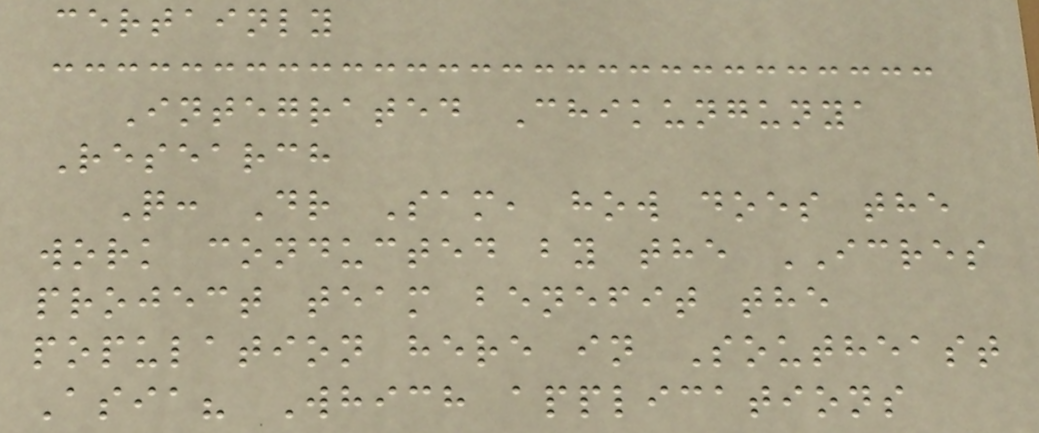certainly
Integrated Chikungunya
Research
Q: Dr Sam, how does the
work conducted by the ICRES
project team benefit the
population here in Southeast
Asia? Which applications
